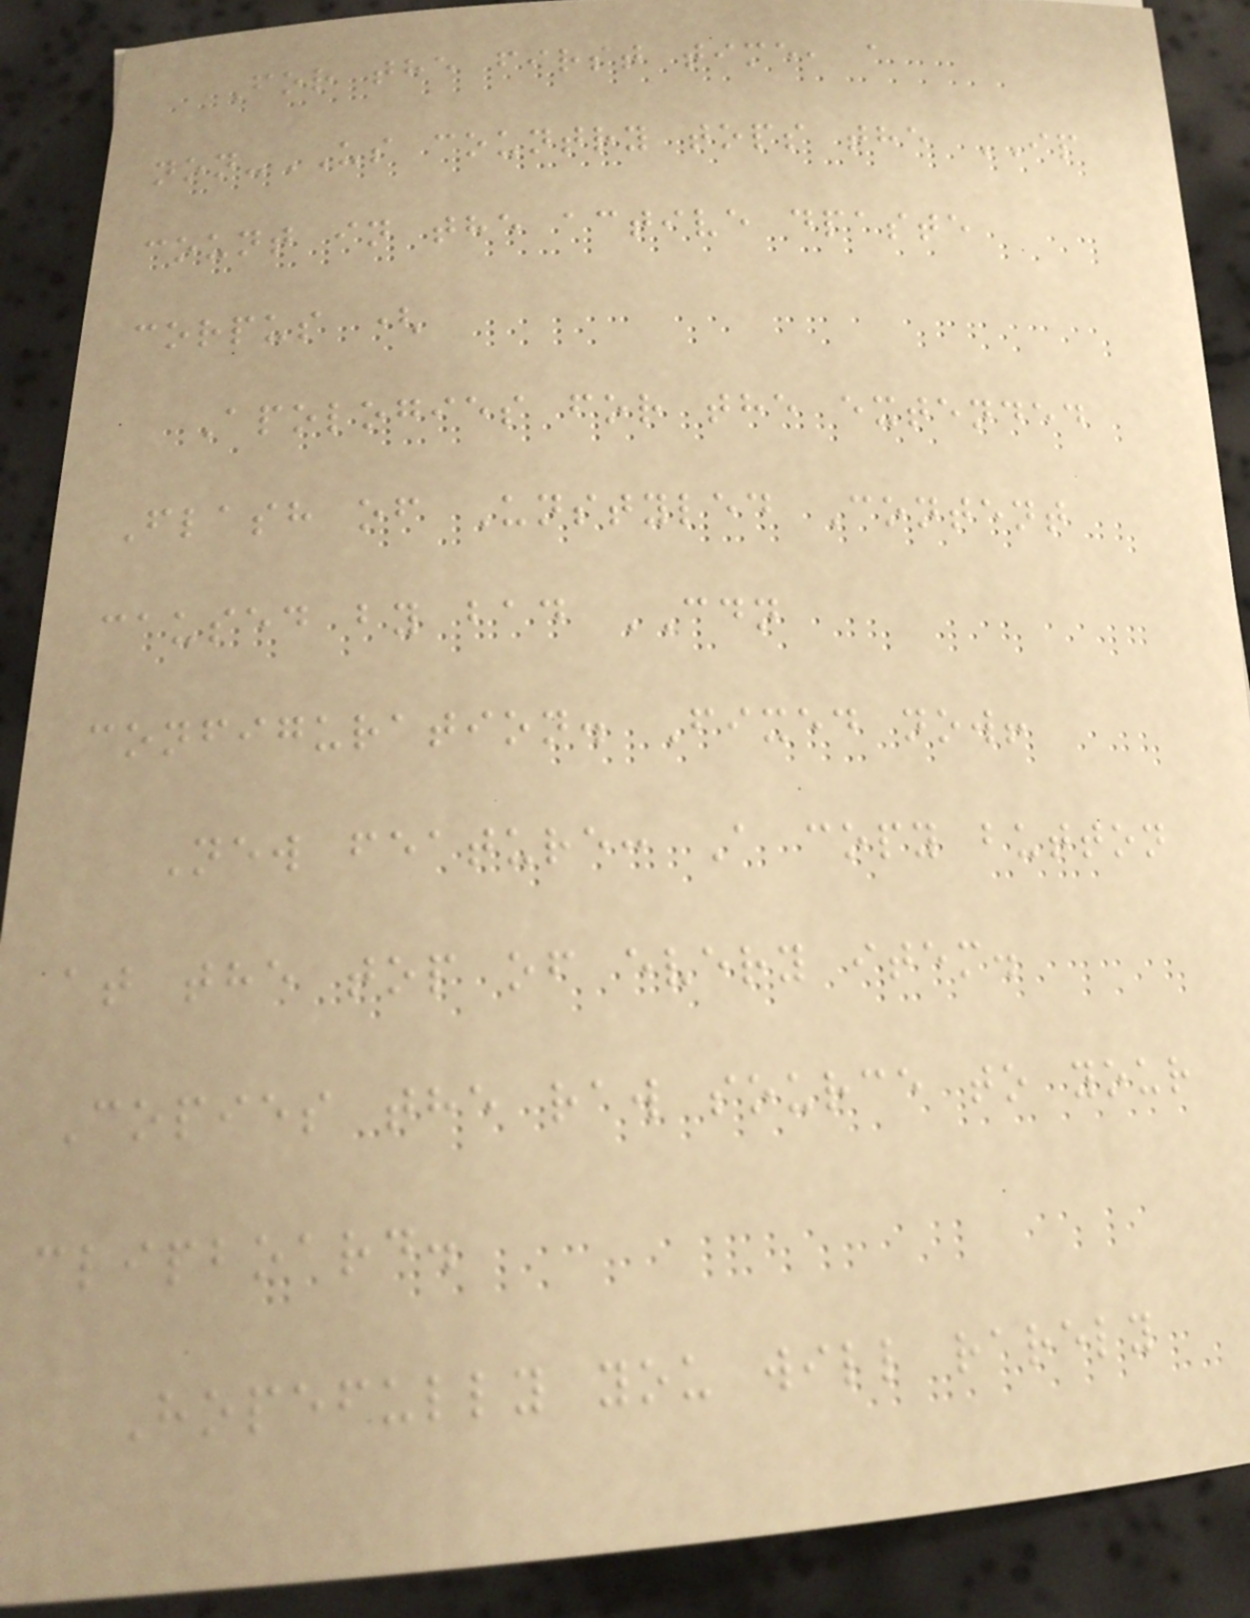For the first time, a
non-US country tops the IP
count in the active dpaste
corpus (
Apologies for the extended
Flash of Unstyled Content
caused by bad CDN
configuration. Fixed now!
New feature: A copy button
at the top of every item.
Copies the raw source to your
clipboard.
Hopefully you will rarely
